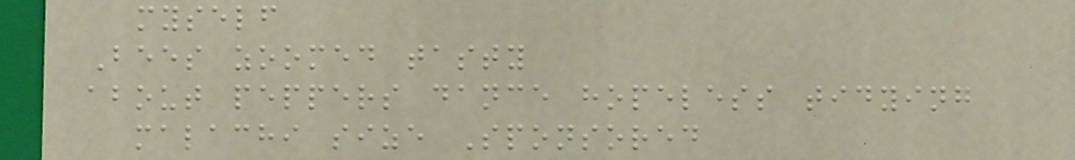myself
Bees zoomed tasty
about peppers dance hopeless tidying
malachi size Sponsored
